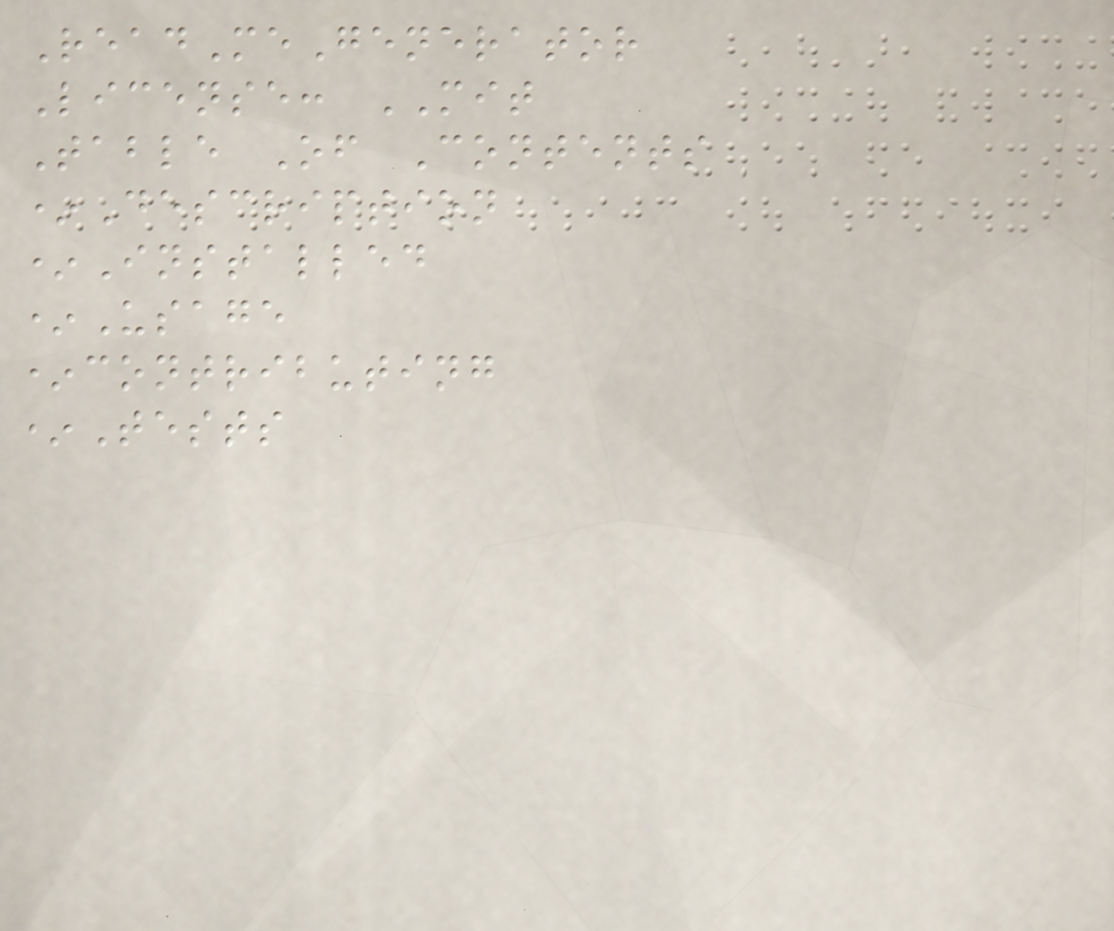ReadMeGenerator
License: MIT
Table Of Contents
*Description
*Installed
*Usage
*contributing
*Tests
